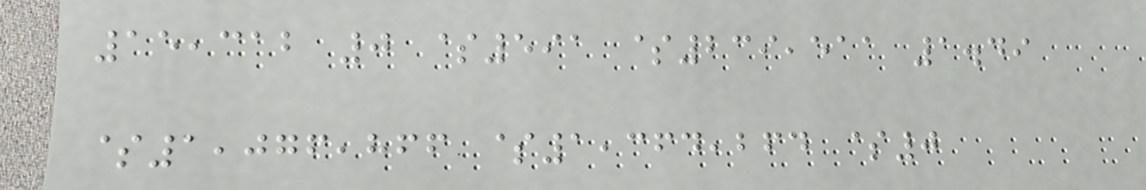15,312 0 $591 $239,511 1.49
$1,076,866 $1,364,264 $0
